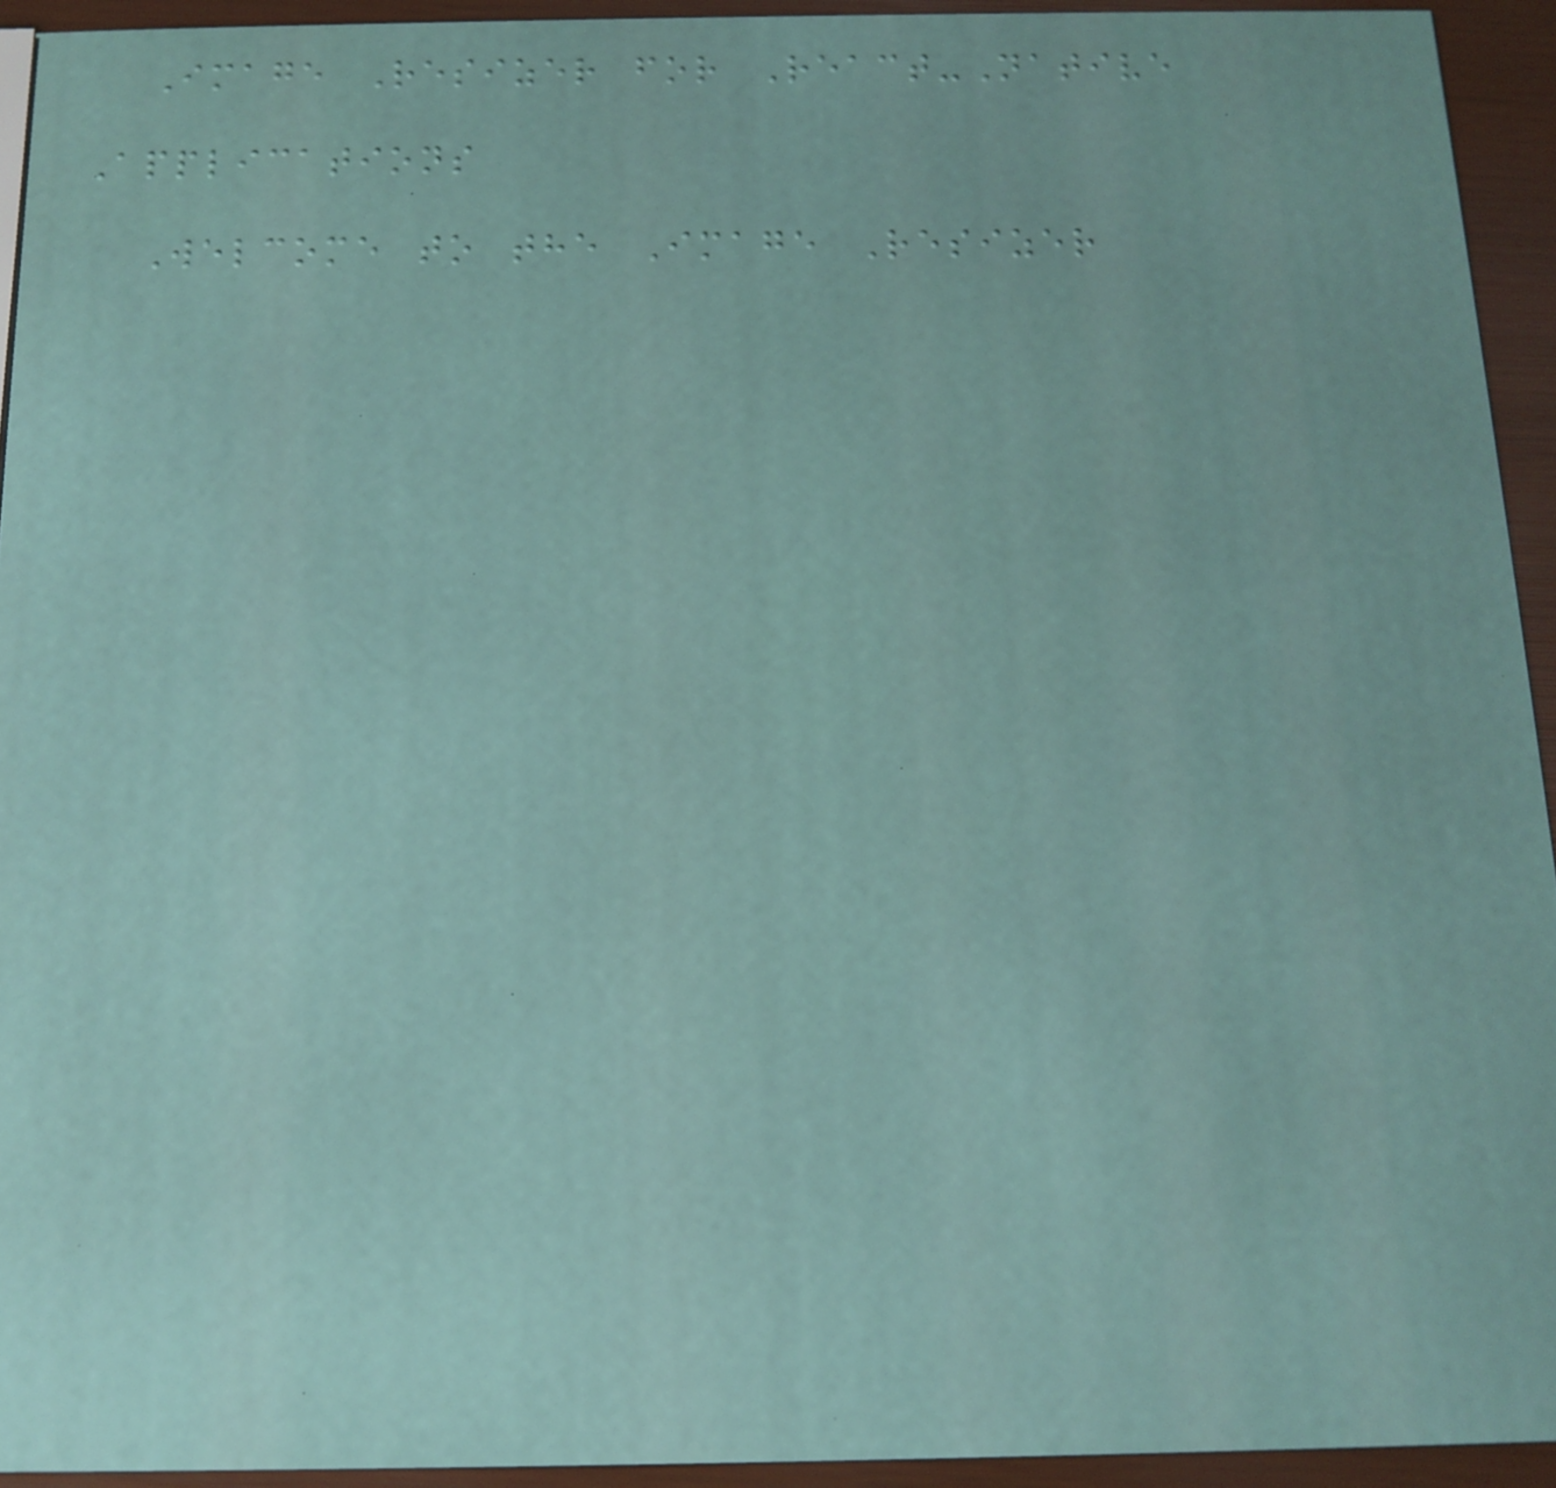Image Resizer for React-Native
Applications
Welcome to the Image Resizer
